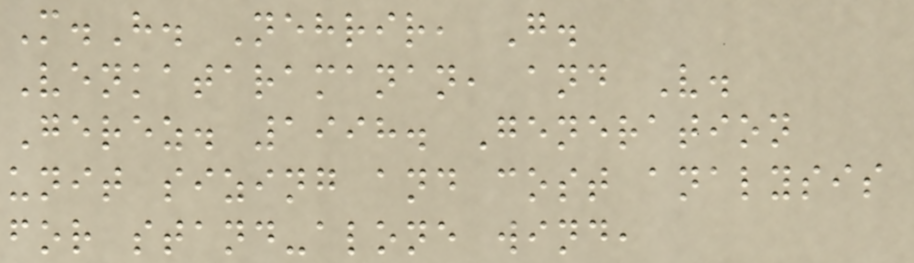M.H. Nehrir, G.
Venkataramanan, and V.
Gerez. 1998. Generation
unit sizing and cost analysis
for stand-alone wind,
